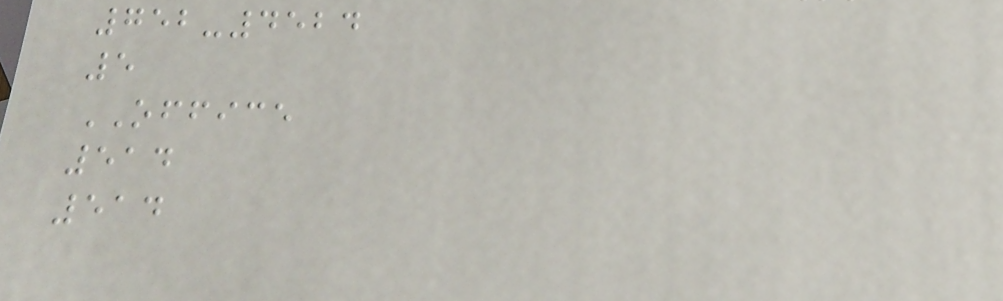752-4524
5
OFFICE
514
514
